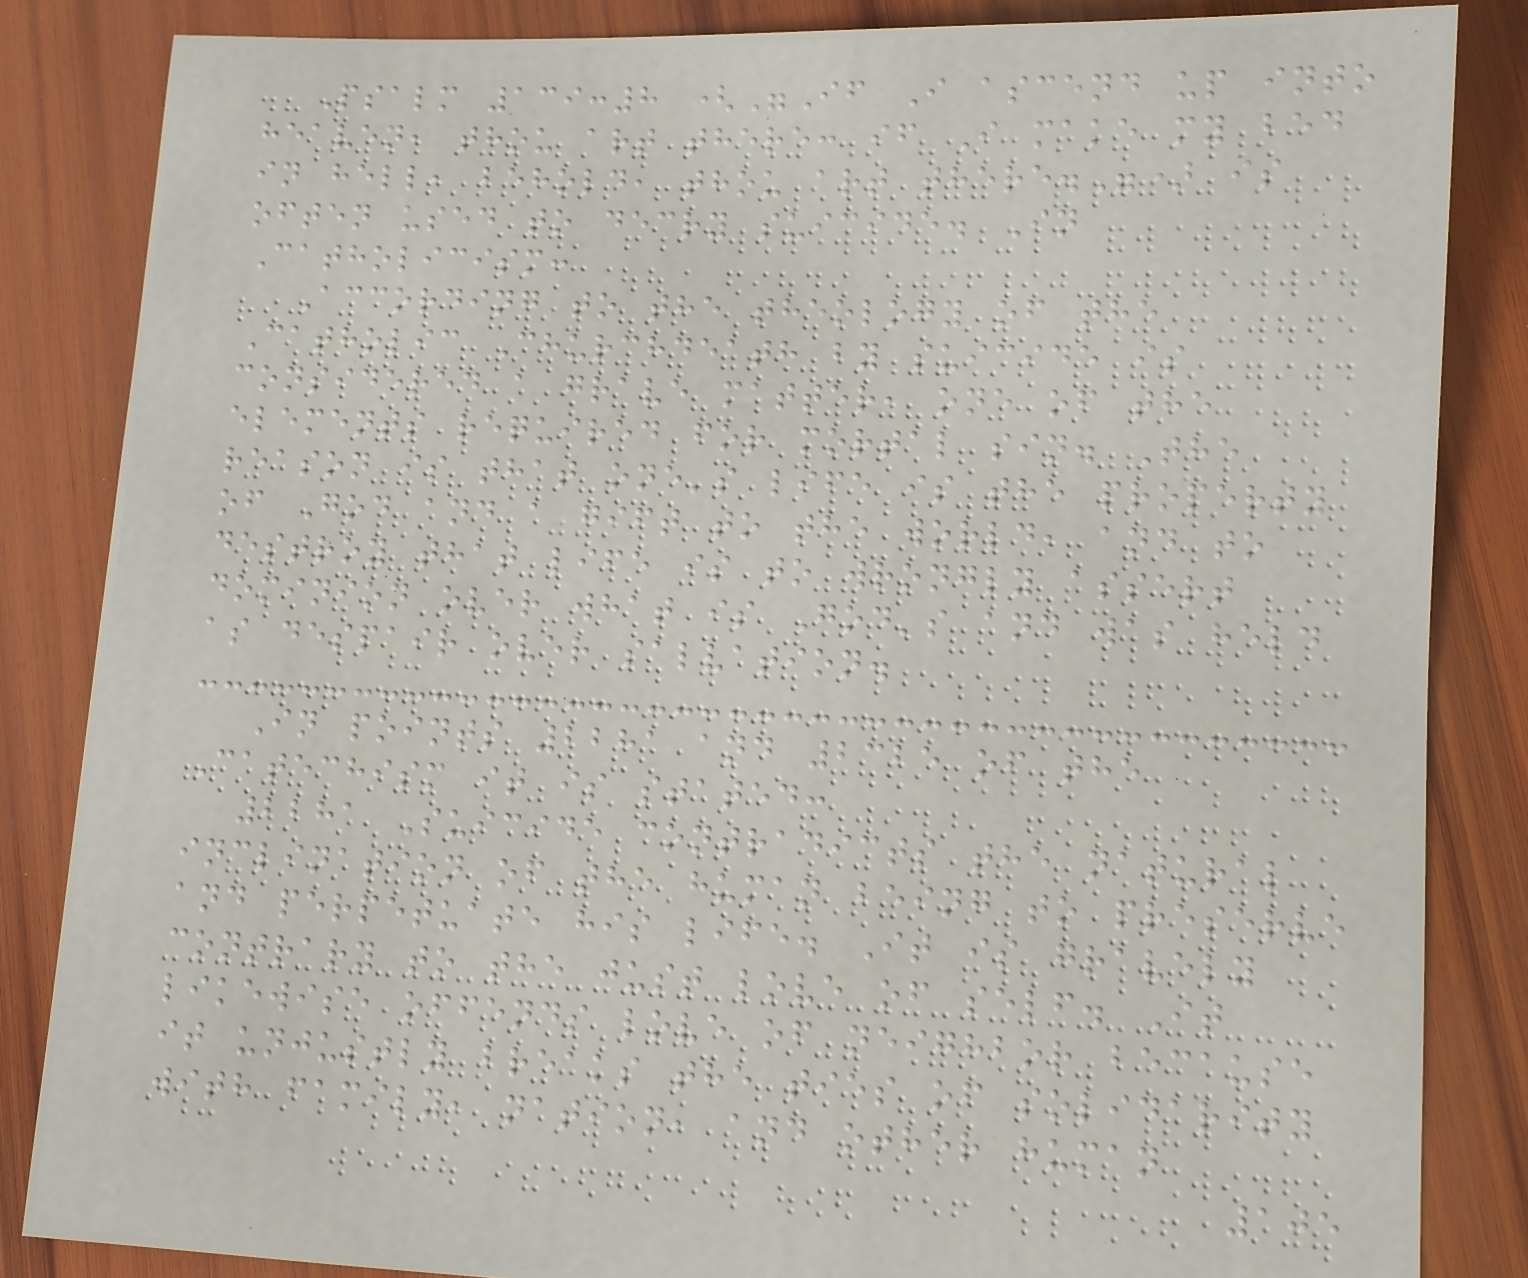Psalm 139:8 ("If I ascend up into
heaven, thou art there: if I make my bed
in hell, behold, thou art there.") is
often used to decry suicide. In
Catholicism:
According to the theology of the
Catholic Churchdeath by suicide is
considered a grave matter, one of the
elements required for mortal sin. The
reason is that one's life is the property
of God and a gift to the world, and to
destroy that life is to wrongly assert
dominion over what is God's and was held
as despair over salvation.
In points 2281 and 2325 of the
Catechism it is stated:
2281 Suicide contradicts the natural
inclination of the human being to preserve
and perpetuate his life. It is gravely
contrary to the just love of self. It
likewise offends love of neighbor because
it unjustly breaks the ties of solidarity
with family, nation, and other human
105
